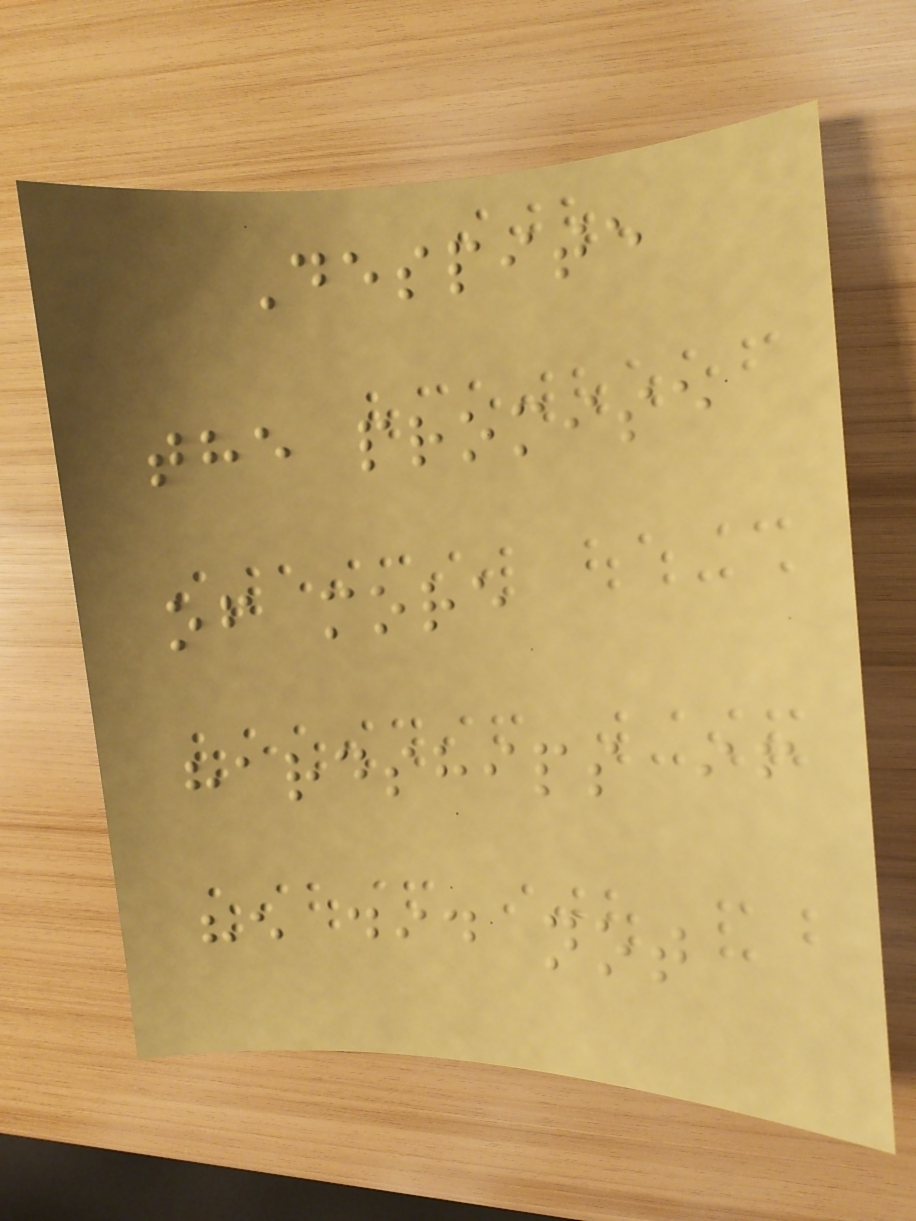Despite
the promise
of more
hardships if
he did not
